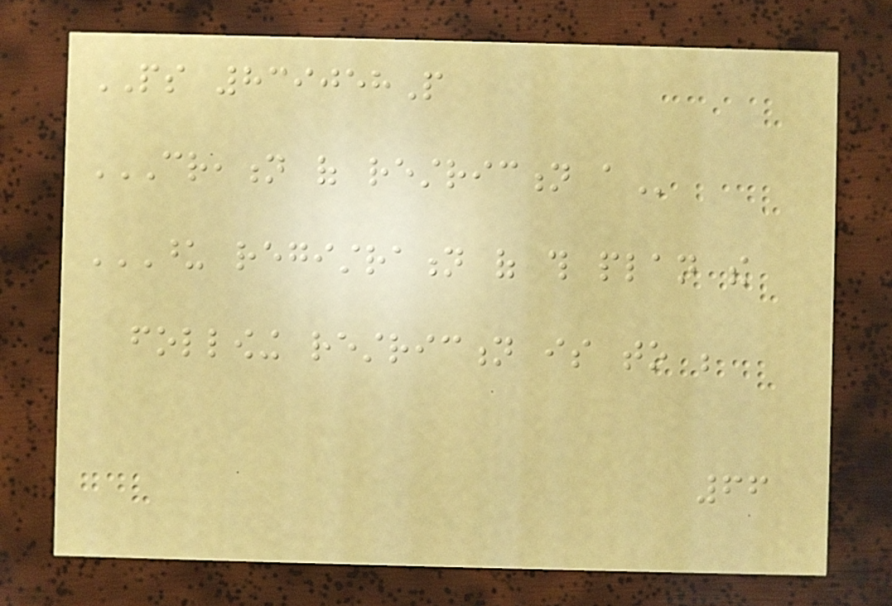PS 839058P
CREATION OF RESTRICTION A
UPON REGISTRATION OF THIS PLAN THE
FOLLOWING RESTRICTION IS TO BE
66
